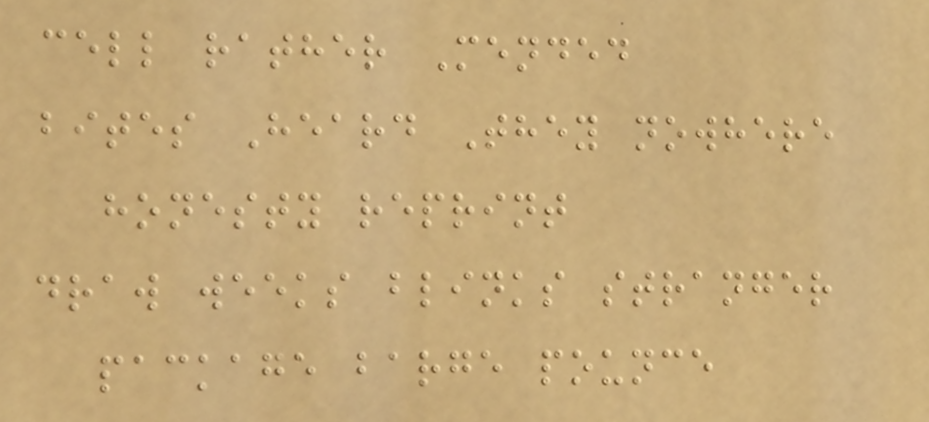cell rather Mended
bites Heard They nowhere
honesty reprint
draw weeks blinks stranger
package barge pounce
